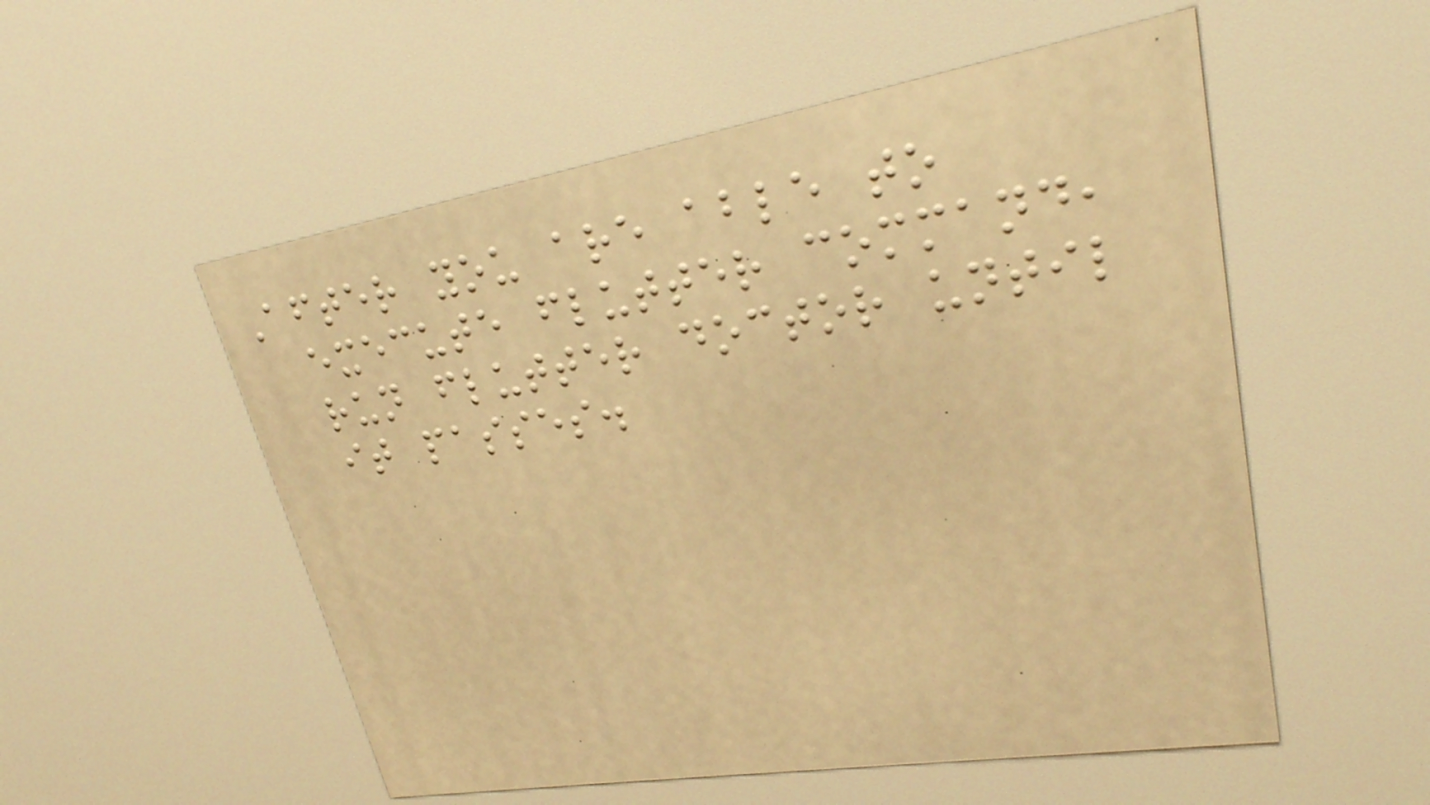After you are able to
execute flutter command,
run flutter doctor until
it passes.
